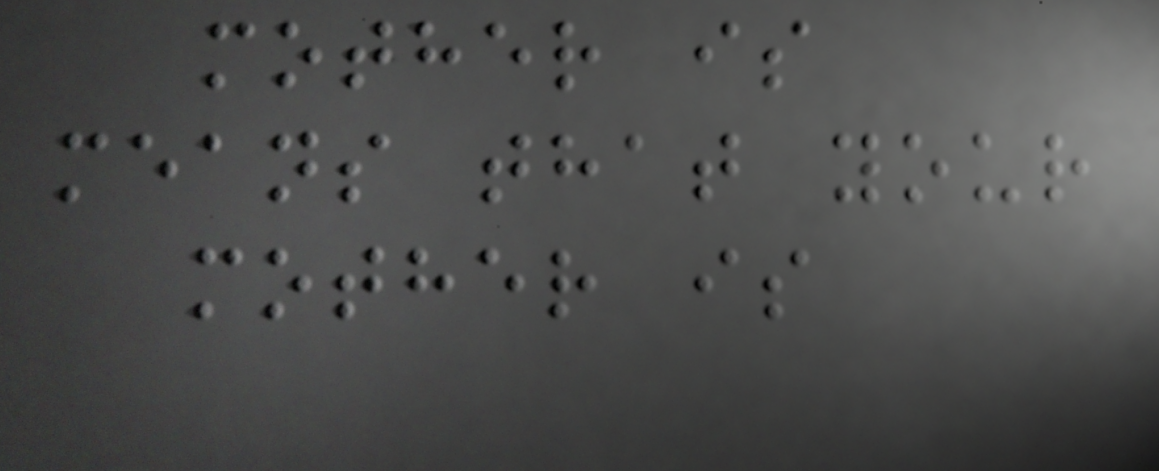mother is
means that your
mother is
